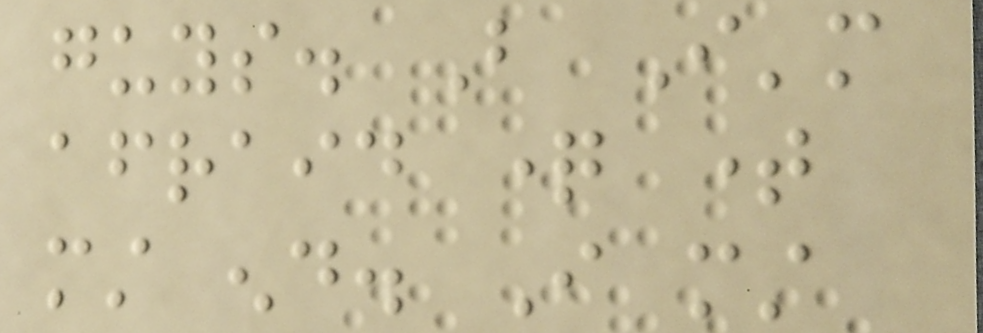guys. But I'm
afraid question time
must end. I must
